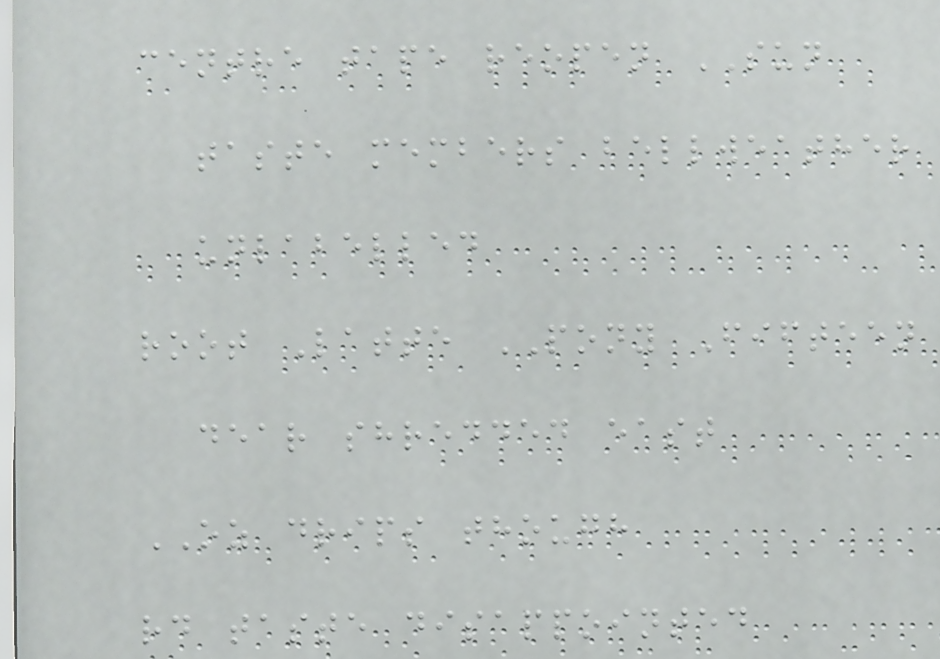centre tape reopen SUN
taste members bellweather
unlabelled
root Latte PONY Fifteen
dear shredded east
OZ drips though
rd taste disappointed
